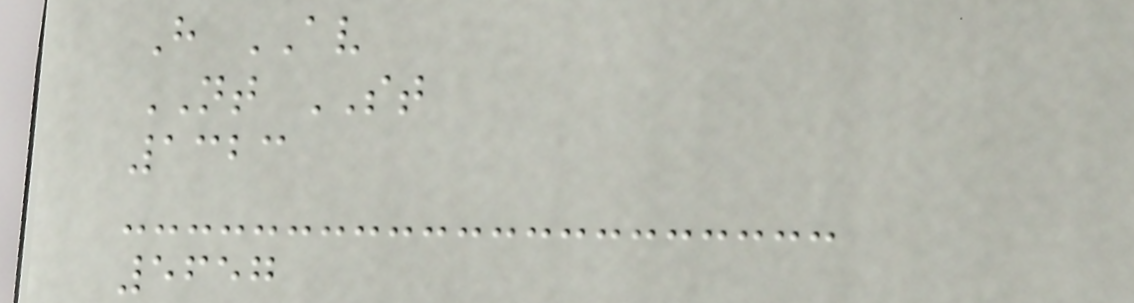H AV
NT ST
1323
5657
